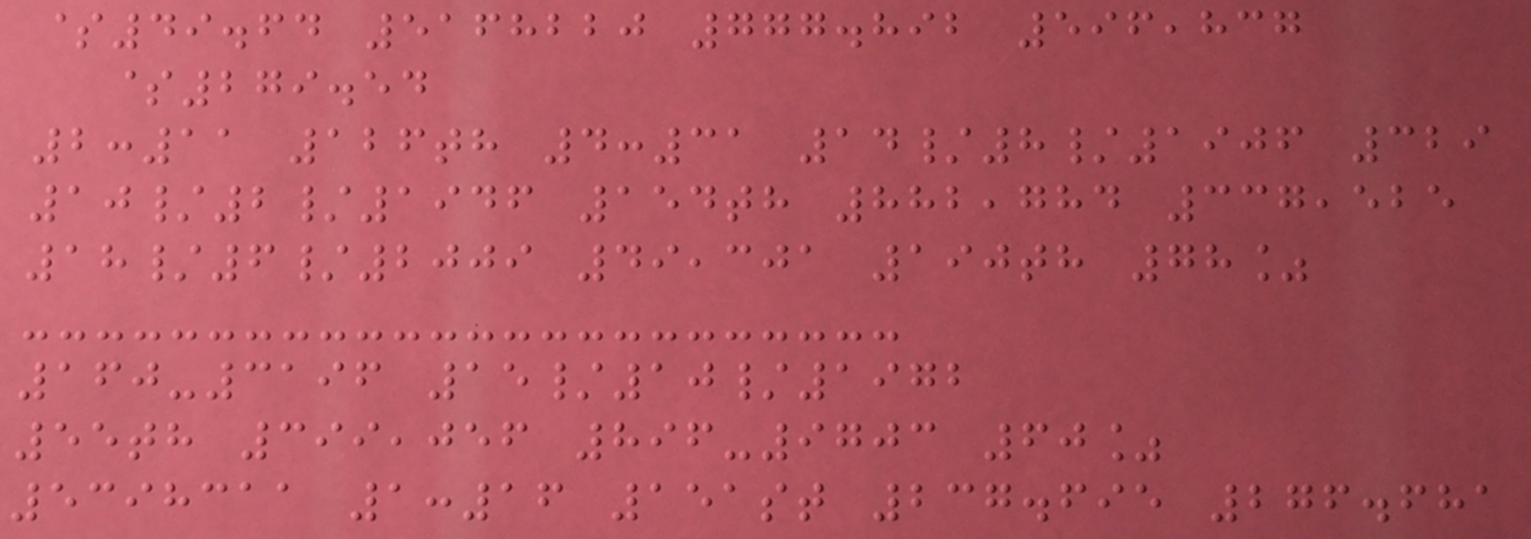$49.64 5168220 777.892 596,837
$279.54
2:11 126th 4:31 14/8/1906 329
10/2/1946 154th 882,784 337,525
18/6/2009 49,301 190th 78%
160-3196 15/10/1972
55th 399,056 896-9703 60%
5398311 1:16 151st 237.695 276.681
